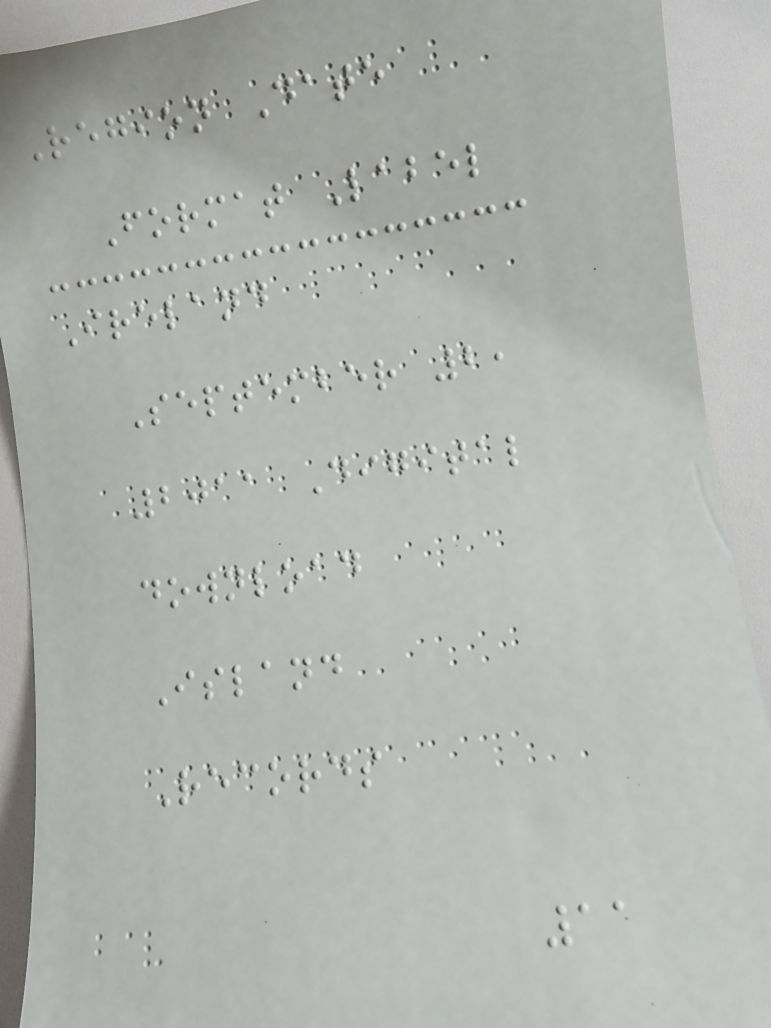Region Date
Format Label
Ireland
September 2,
2011 Digital
download
Island
Records
11
